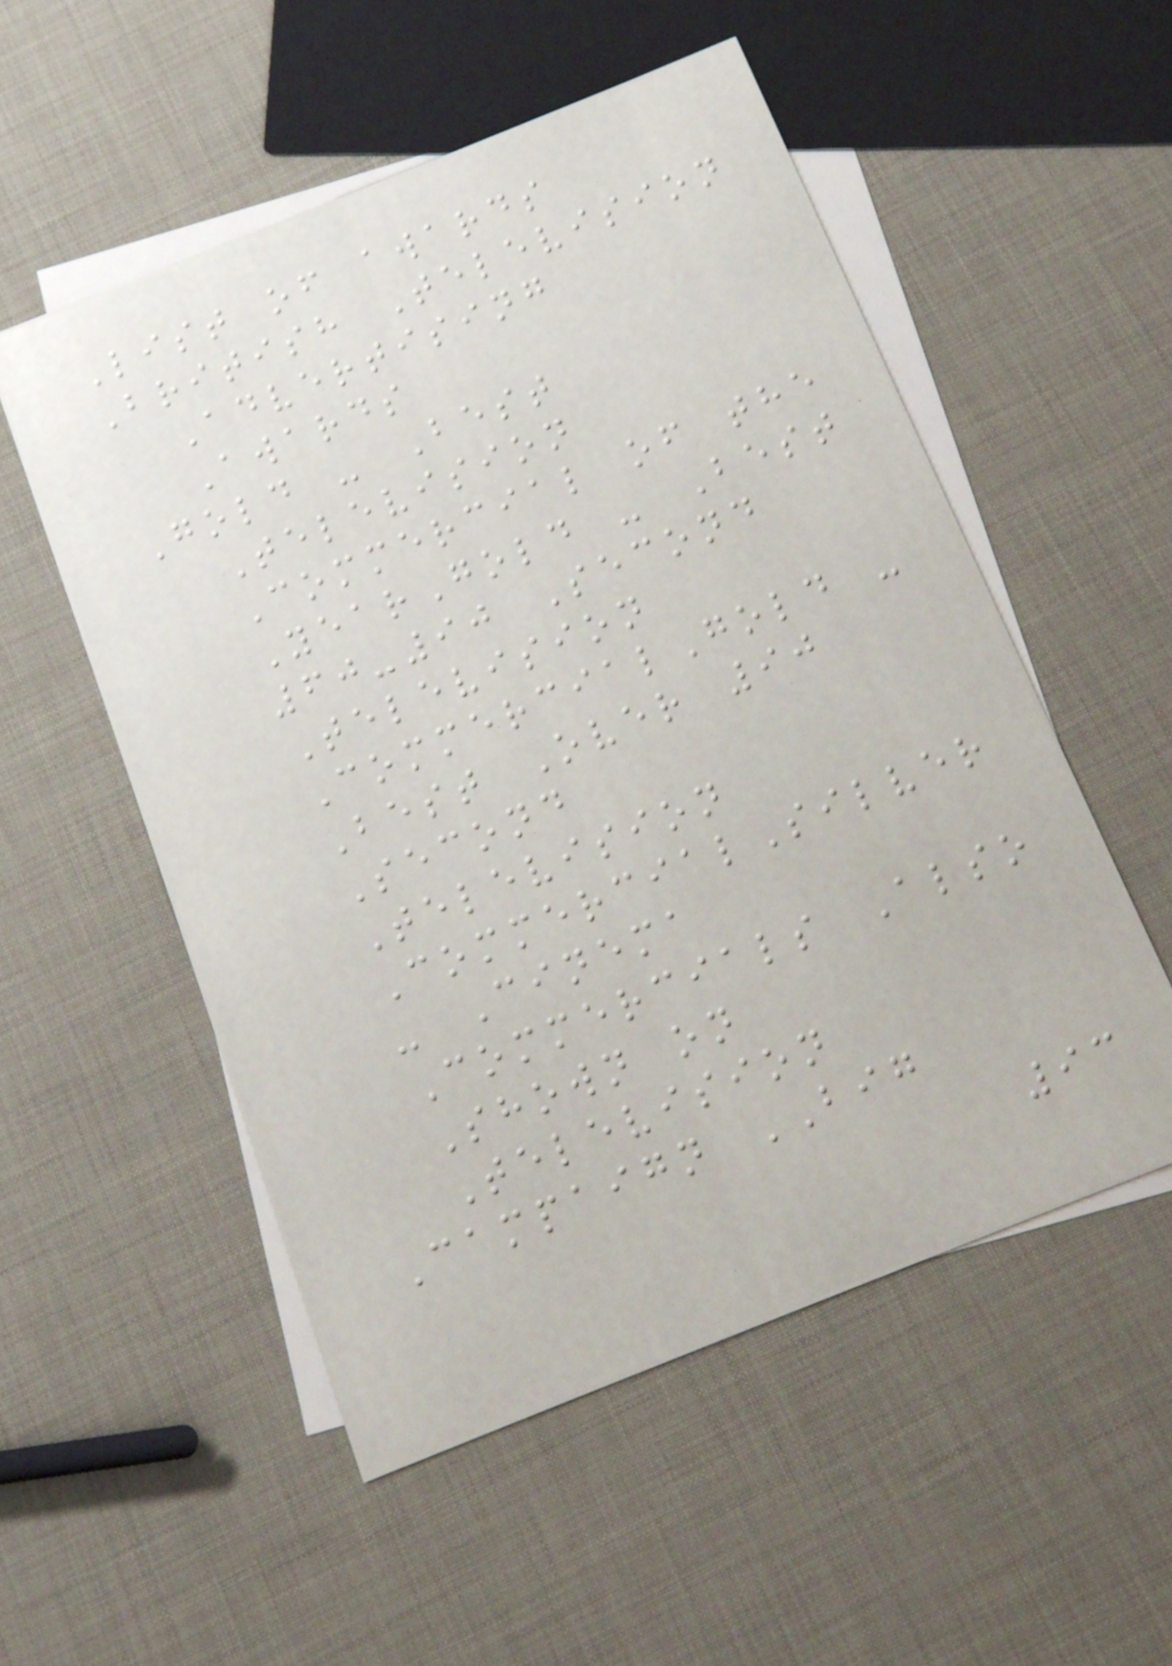List of awards
British Television
Advertising
Awards
Gold - Best
Television
Commercial of the
YearGold - Best
60-90 Second
Television
CommercialGold -
Best Over 90
Second
Television
CommercialSilver
- Cinema
Commercials Also
Shown on
Television
Campaign BIG
93
